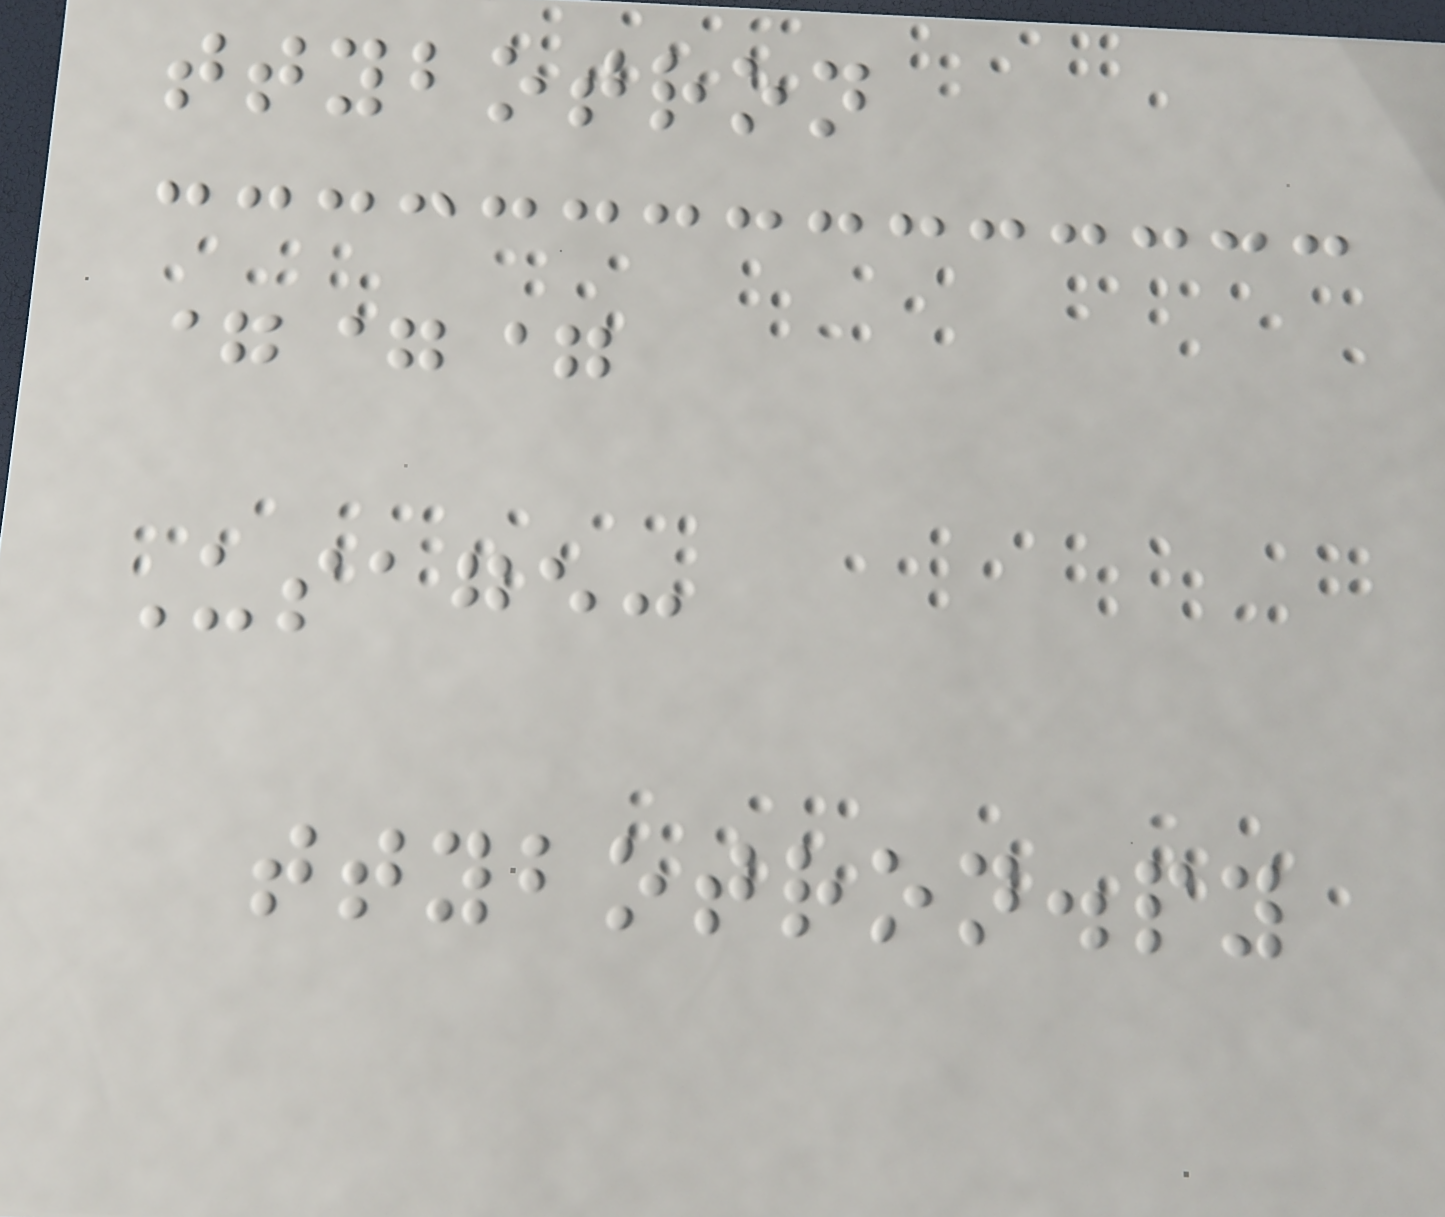ttybotron
===
Usage:
ttybotron.py
